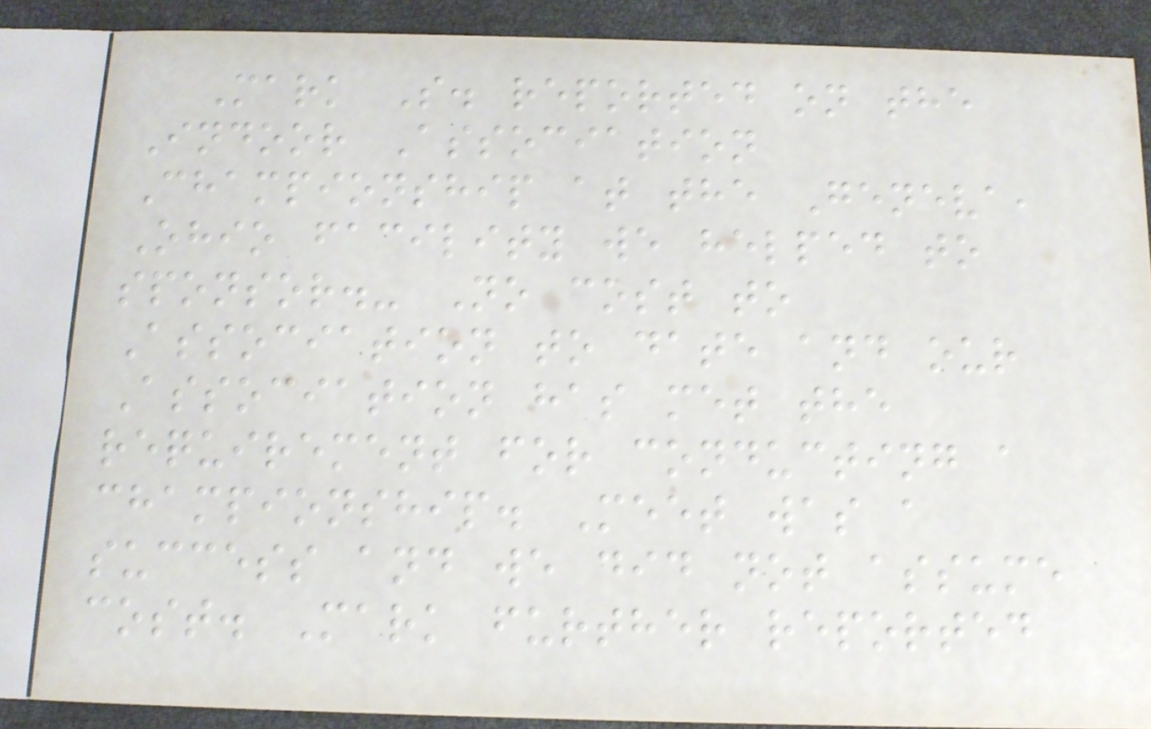Mark S. reported on the
Indoor Association
Championship at the Geneva,
Ohio facility we helped to
sponsor.- No cost to
Association to date and our
Association has met the
requirement for conducting a
championship. Meet was a
success and we did not assume
cost. Mark further reported
